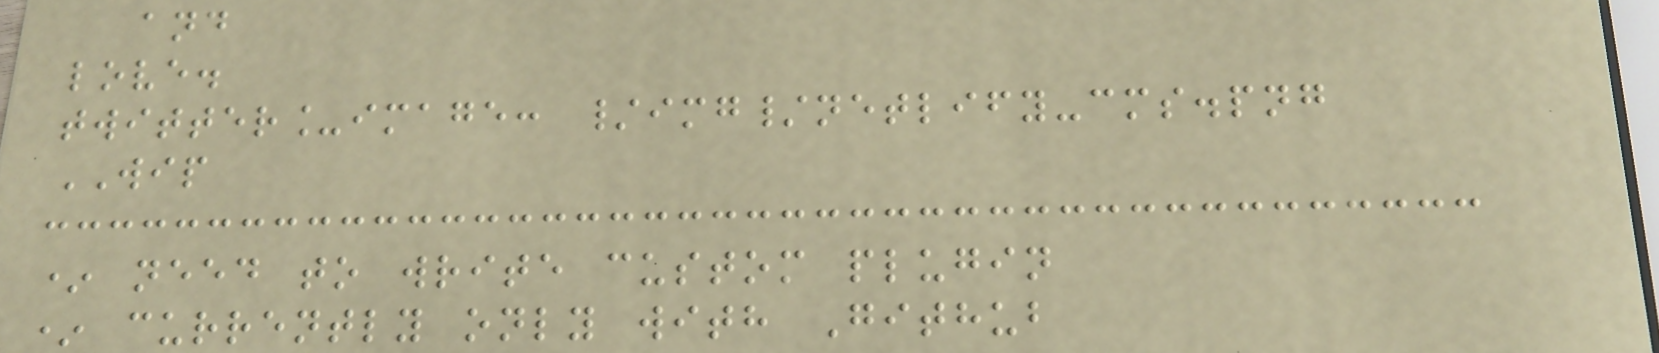and
love.
twitter_image: /img/netlify-cms.png
WIP
* need to write custom plugin
* currently only with Github
